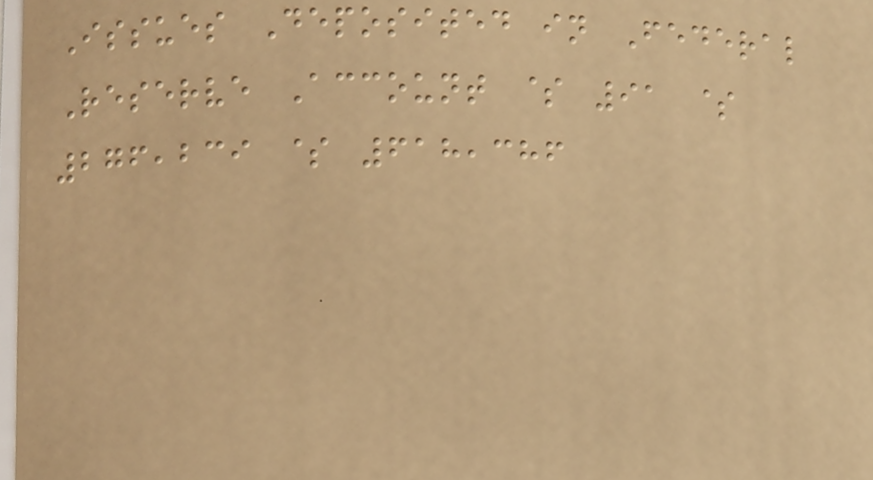Issues Deposited in Federal
Reserve Account $ 91 $
276,239 $ 618,386
